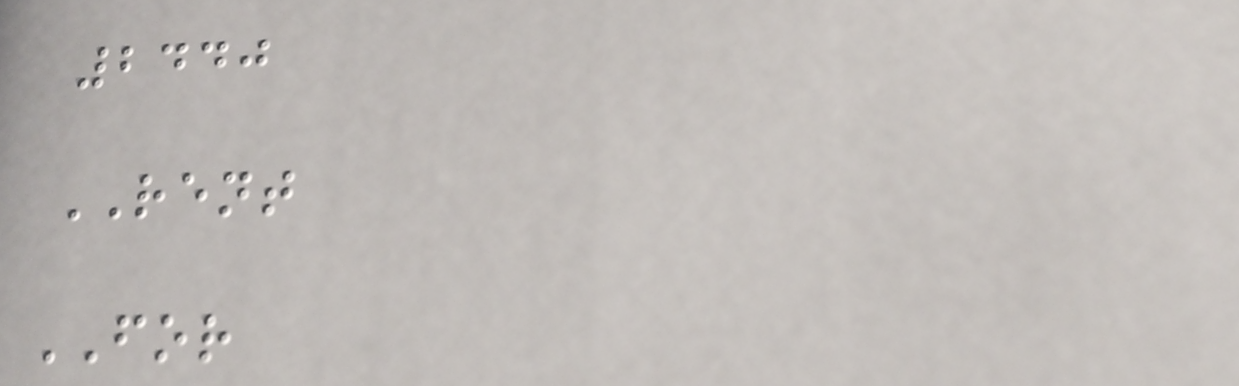2440
RENT
FOR
